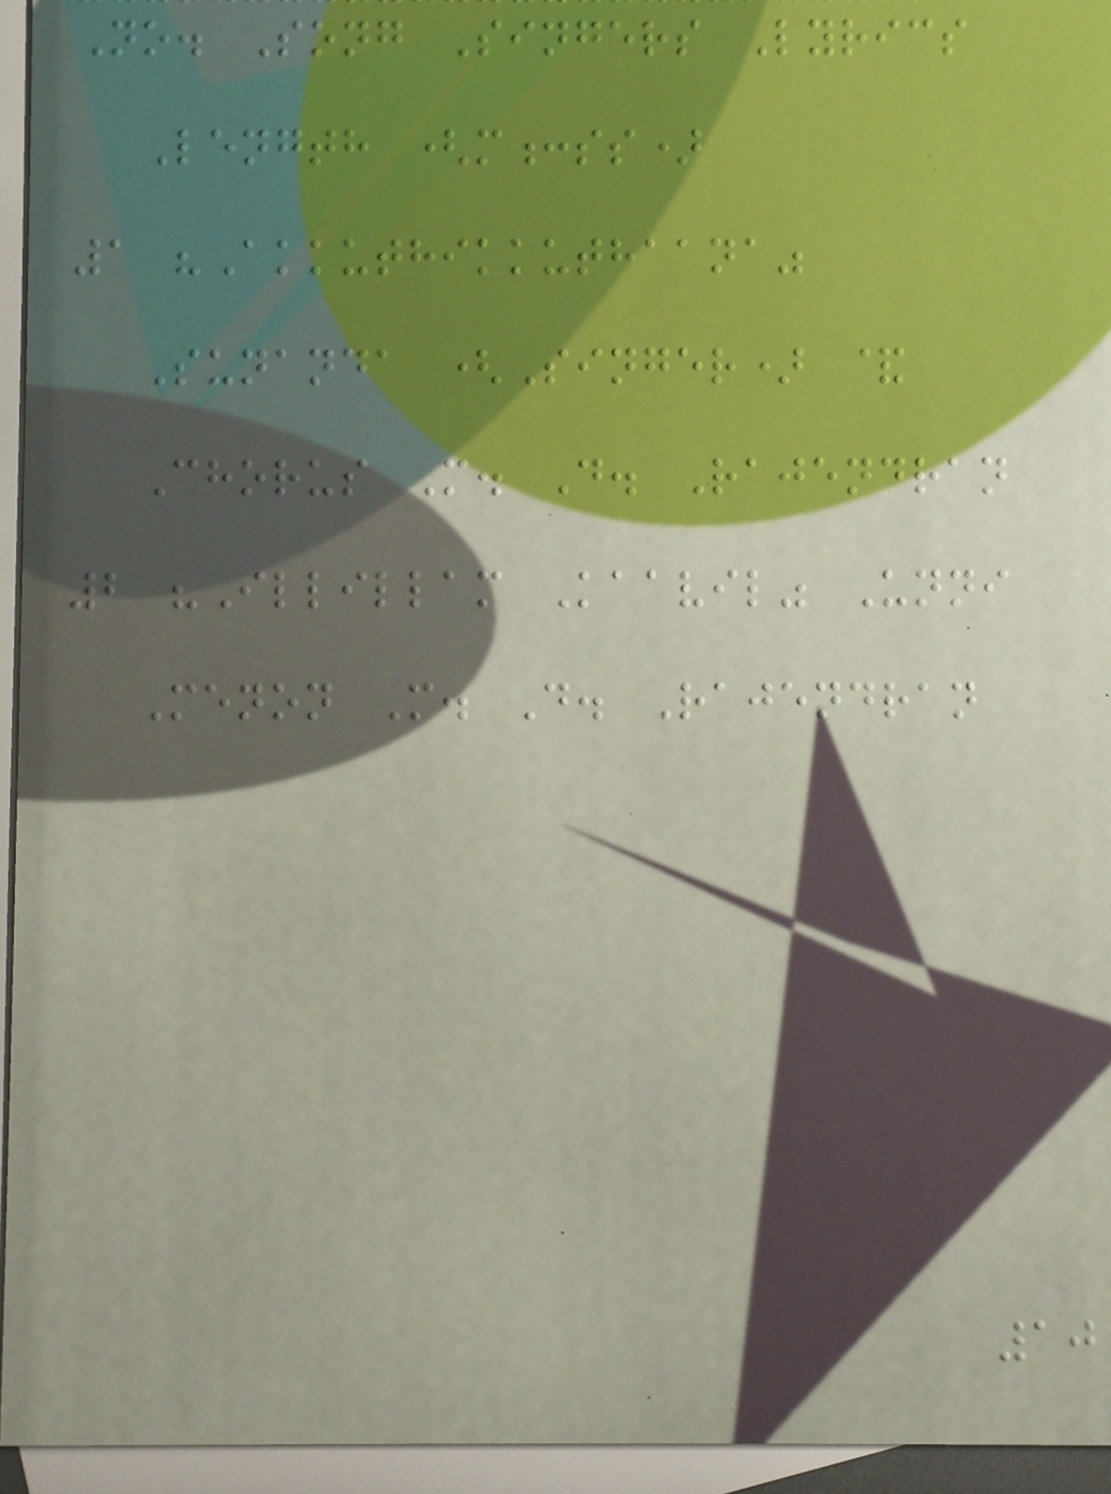No. Song Singers Lyrics
Length (m:ss)
1 "Akkuthikkuthaana"
Sunanda (Singer) &
Chorus M. D. Rajendran
2 "Illillam Kaavil" Unni
Menon M. D. Rajendran
10
